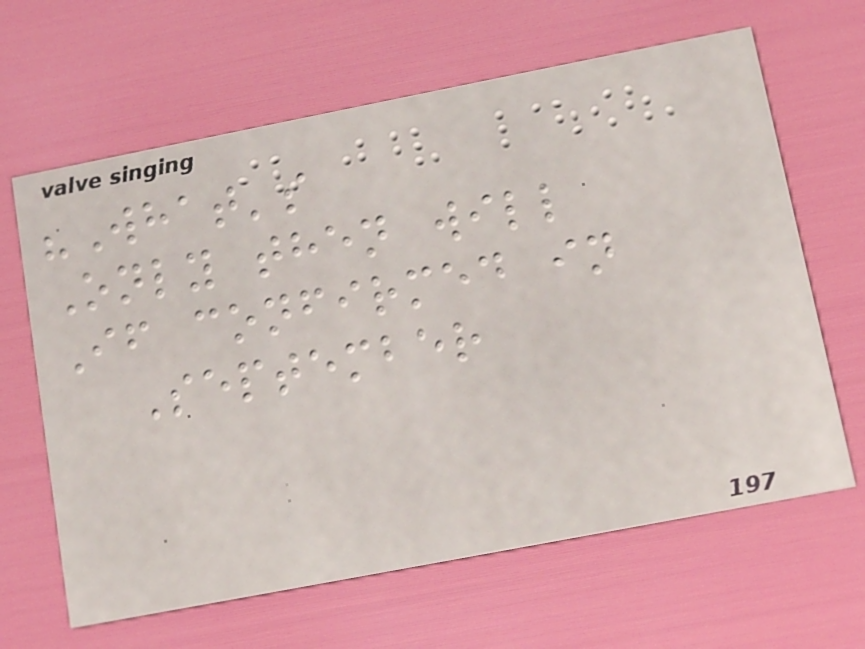"What's
Only then will
If confirmed in
September
